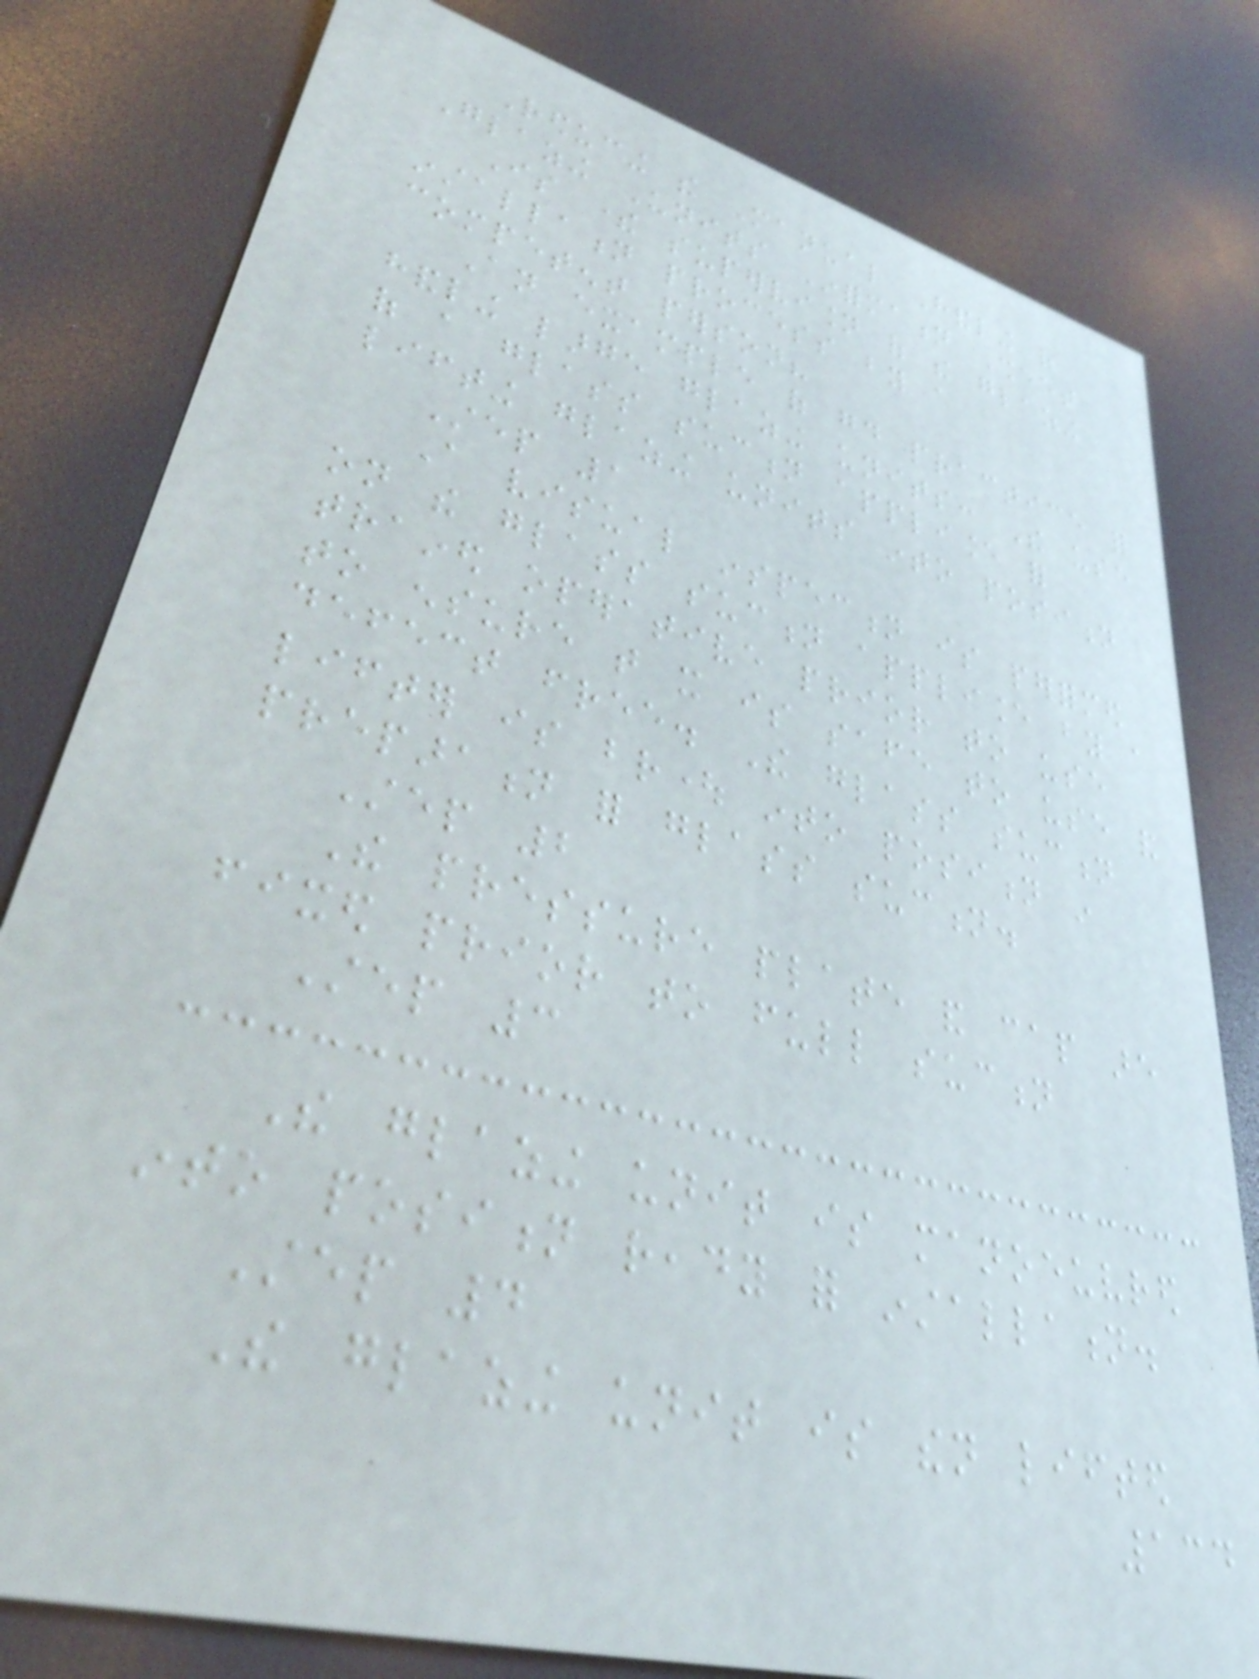Reducing the Manual Handling of
Glazing Units Information Sheet
Is there supervision of the glazing
installation process by a
competent person?
An example of good practice for
handling large glazing units: The use
of a glass suction appliance for
lifting glazing units into position
Step 1
A visual inspection is performed
on the glass suction appliance by a
trained operative prior to use
to ensure that it is safe to use and
defect free. The glass suction
lifter is brought into position in
preparation for glass suction.
Step 2
The pressure plate and cap are
fixed prior to full suction
Step 3
The glazing unit is manoeuvred
into position ready for installation.
Step 4
The glazing unit is then lifted
134
